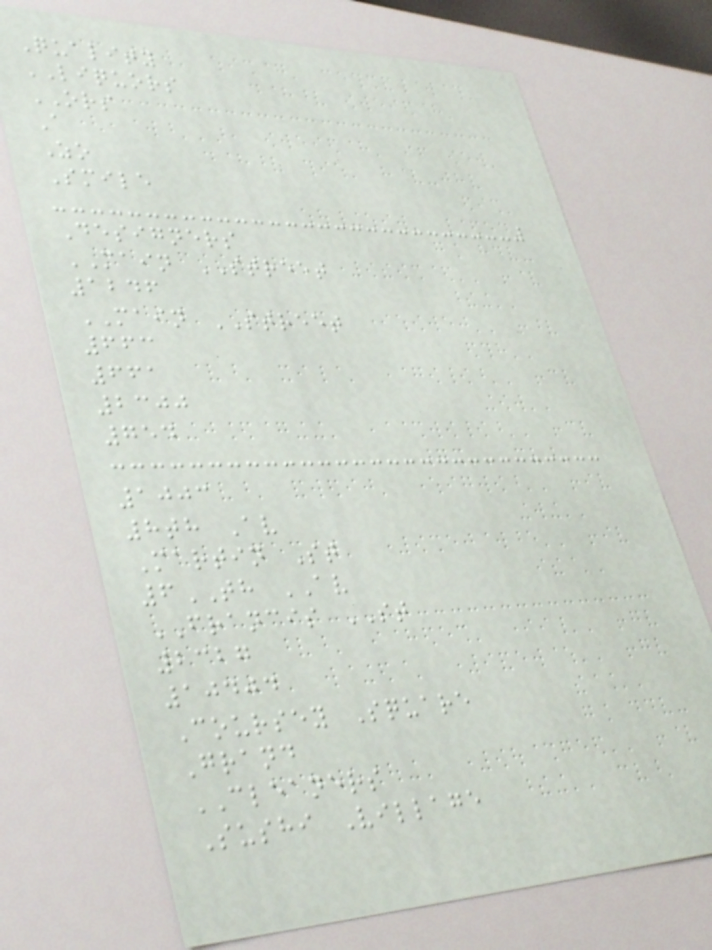Quality
LIQUORS
ORS
A
Zo
Smile
Designers
MAIN STREET
1246
MAIN STREET
663
661
2300
754
1003
8th Av
Martin St
6TH AV
FRANCIS ST
2327
10404
Coursey Square
Grand
CLEANERS
Sushi Village
